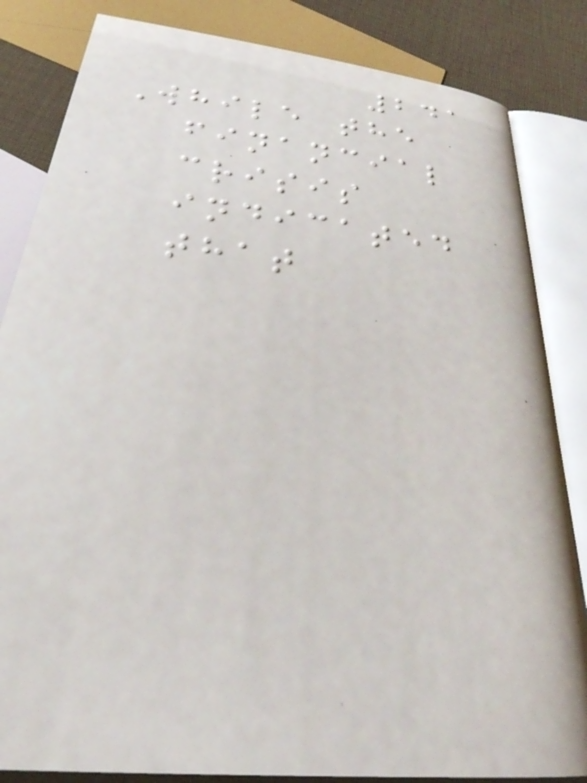241
While the
financial
crisis
indicated
that
